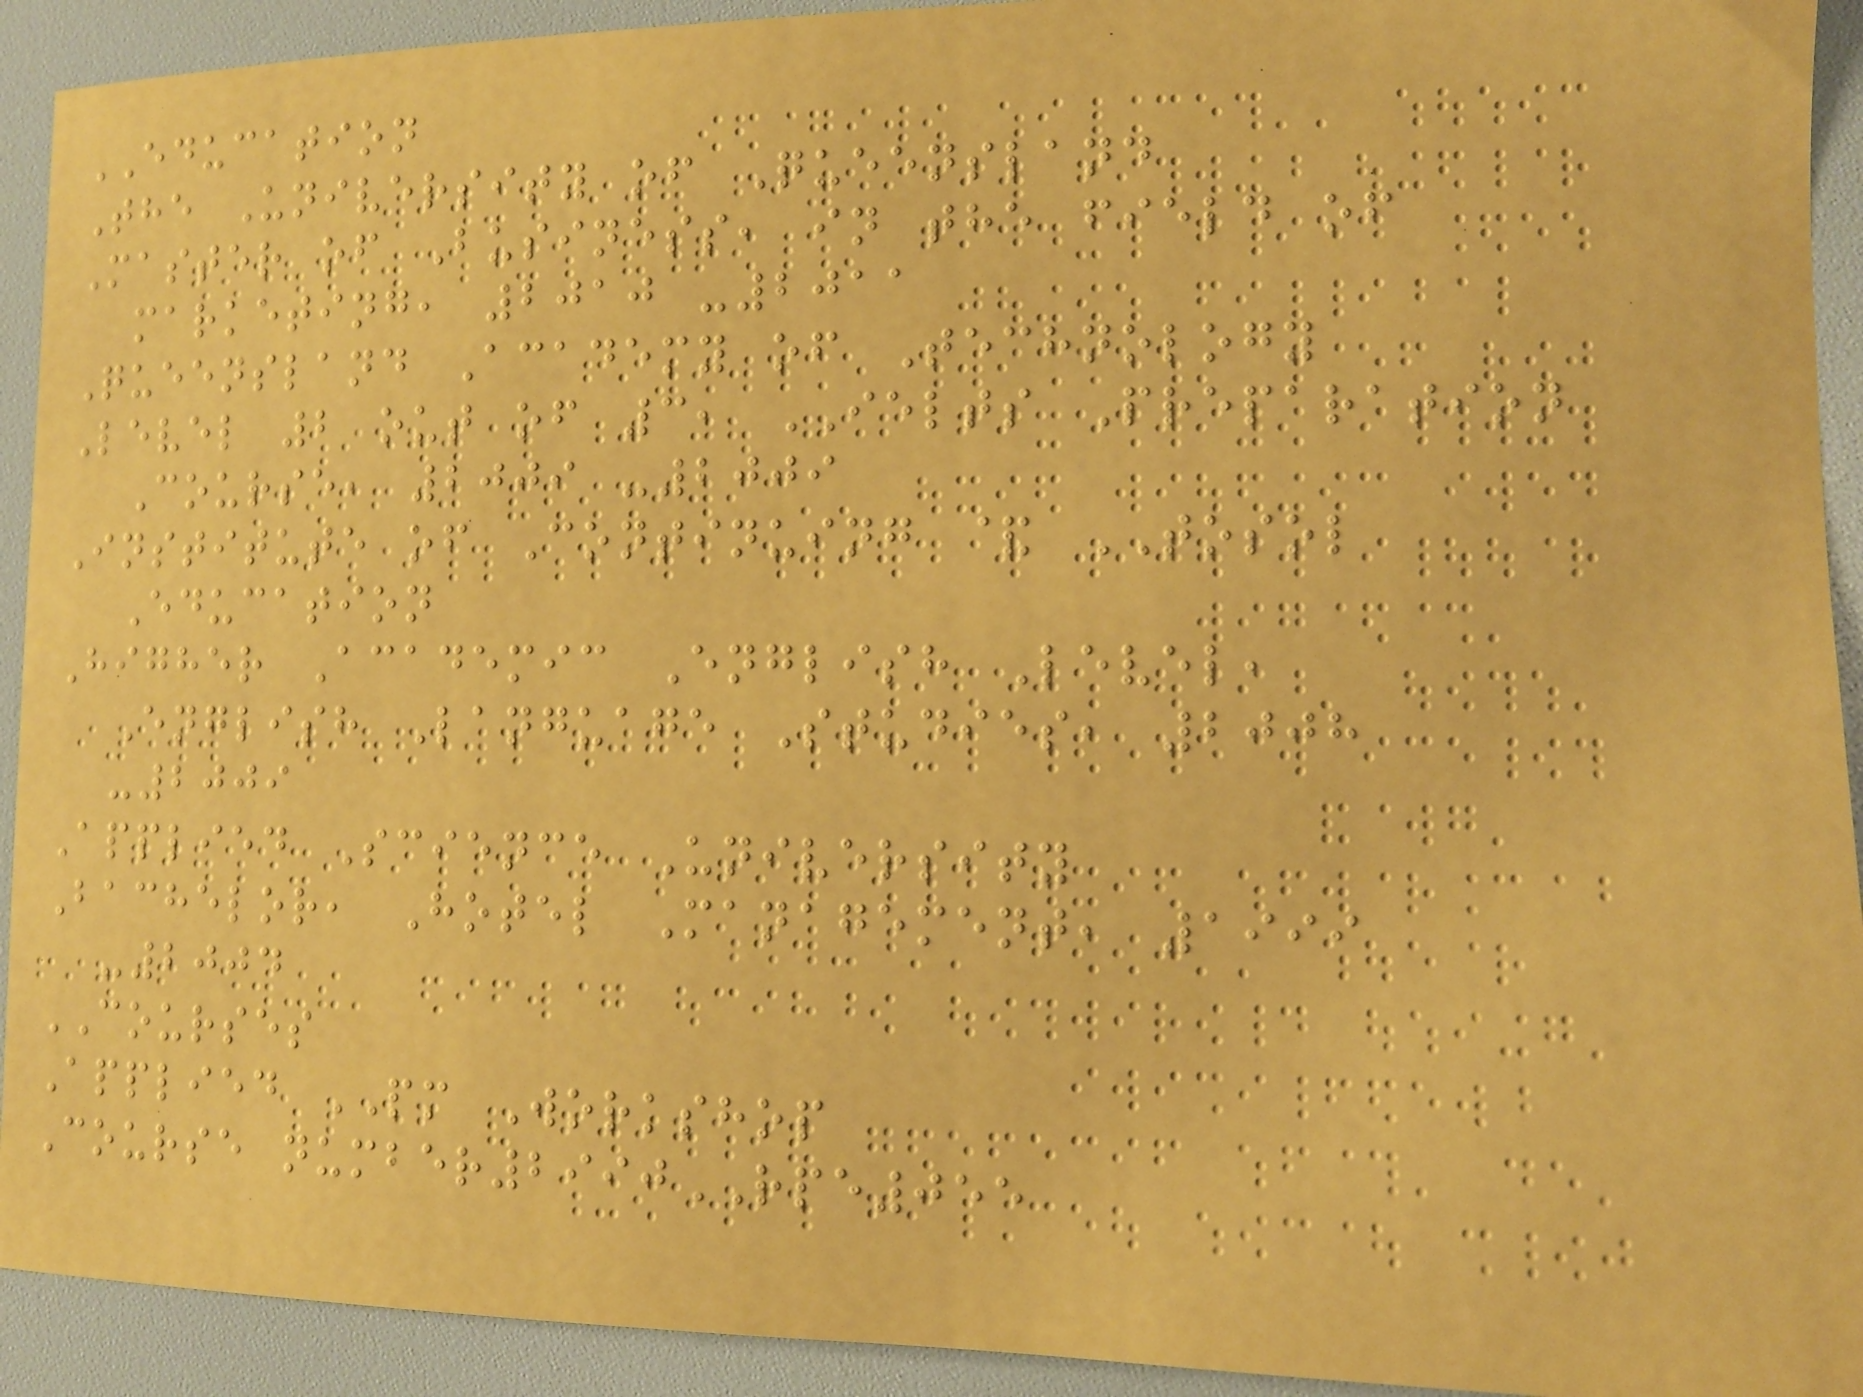EDUCATION
The University of Queensland
Master of Business, in the field of
marketing, 2010 -2011
Queensland Academy of Technology
Level 2 out of 3, IELTS Preparation
Course, 2009 -2009
Institute of Continuing & TOSOL
Education
Higher Academic English Level,
English Language Studies, 2008
-2009
Applied Science University
Bachelor, Hotel Management, 1999
-2004
COURSES
Applied PM Workshop
Course number2990RPE055
